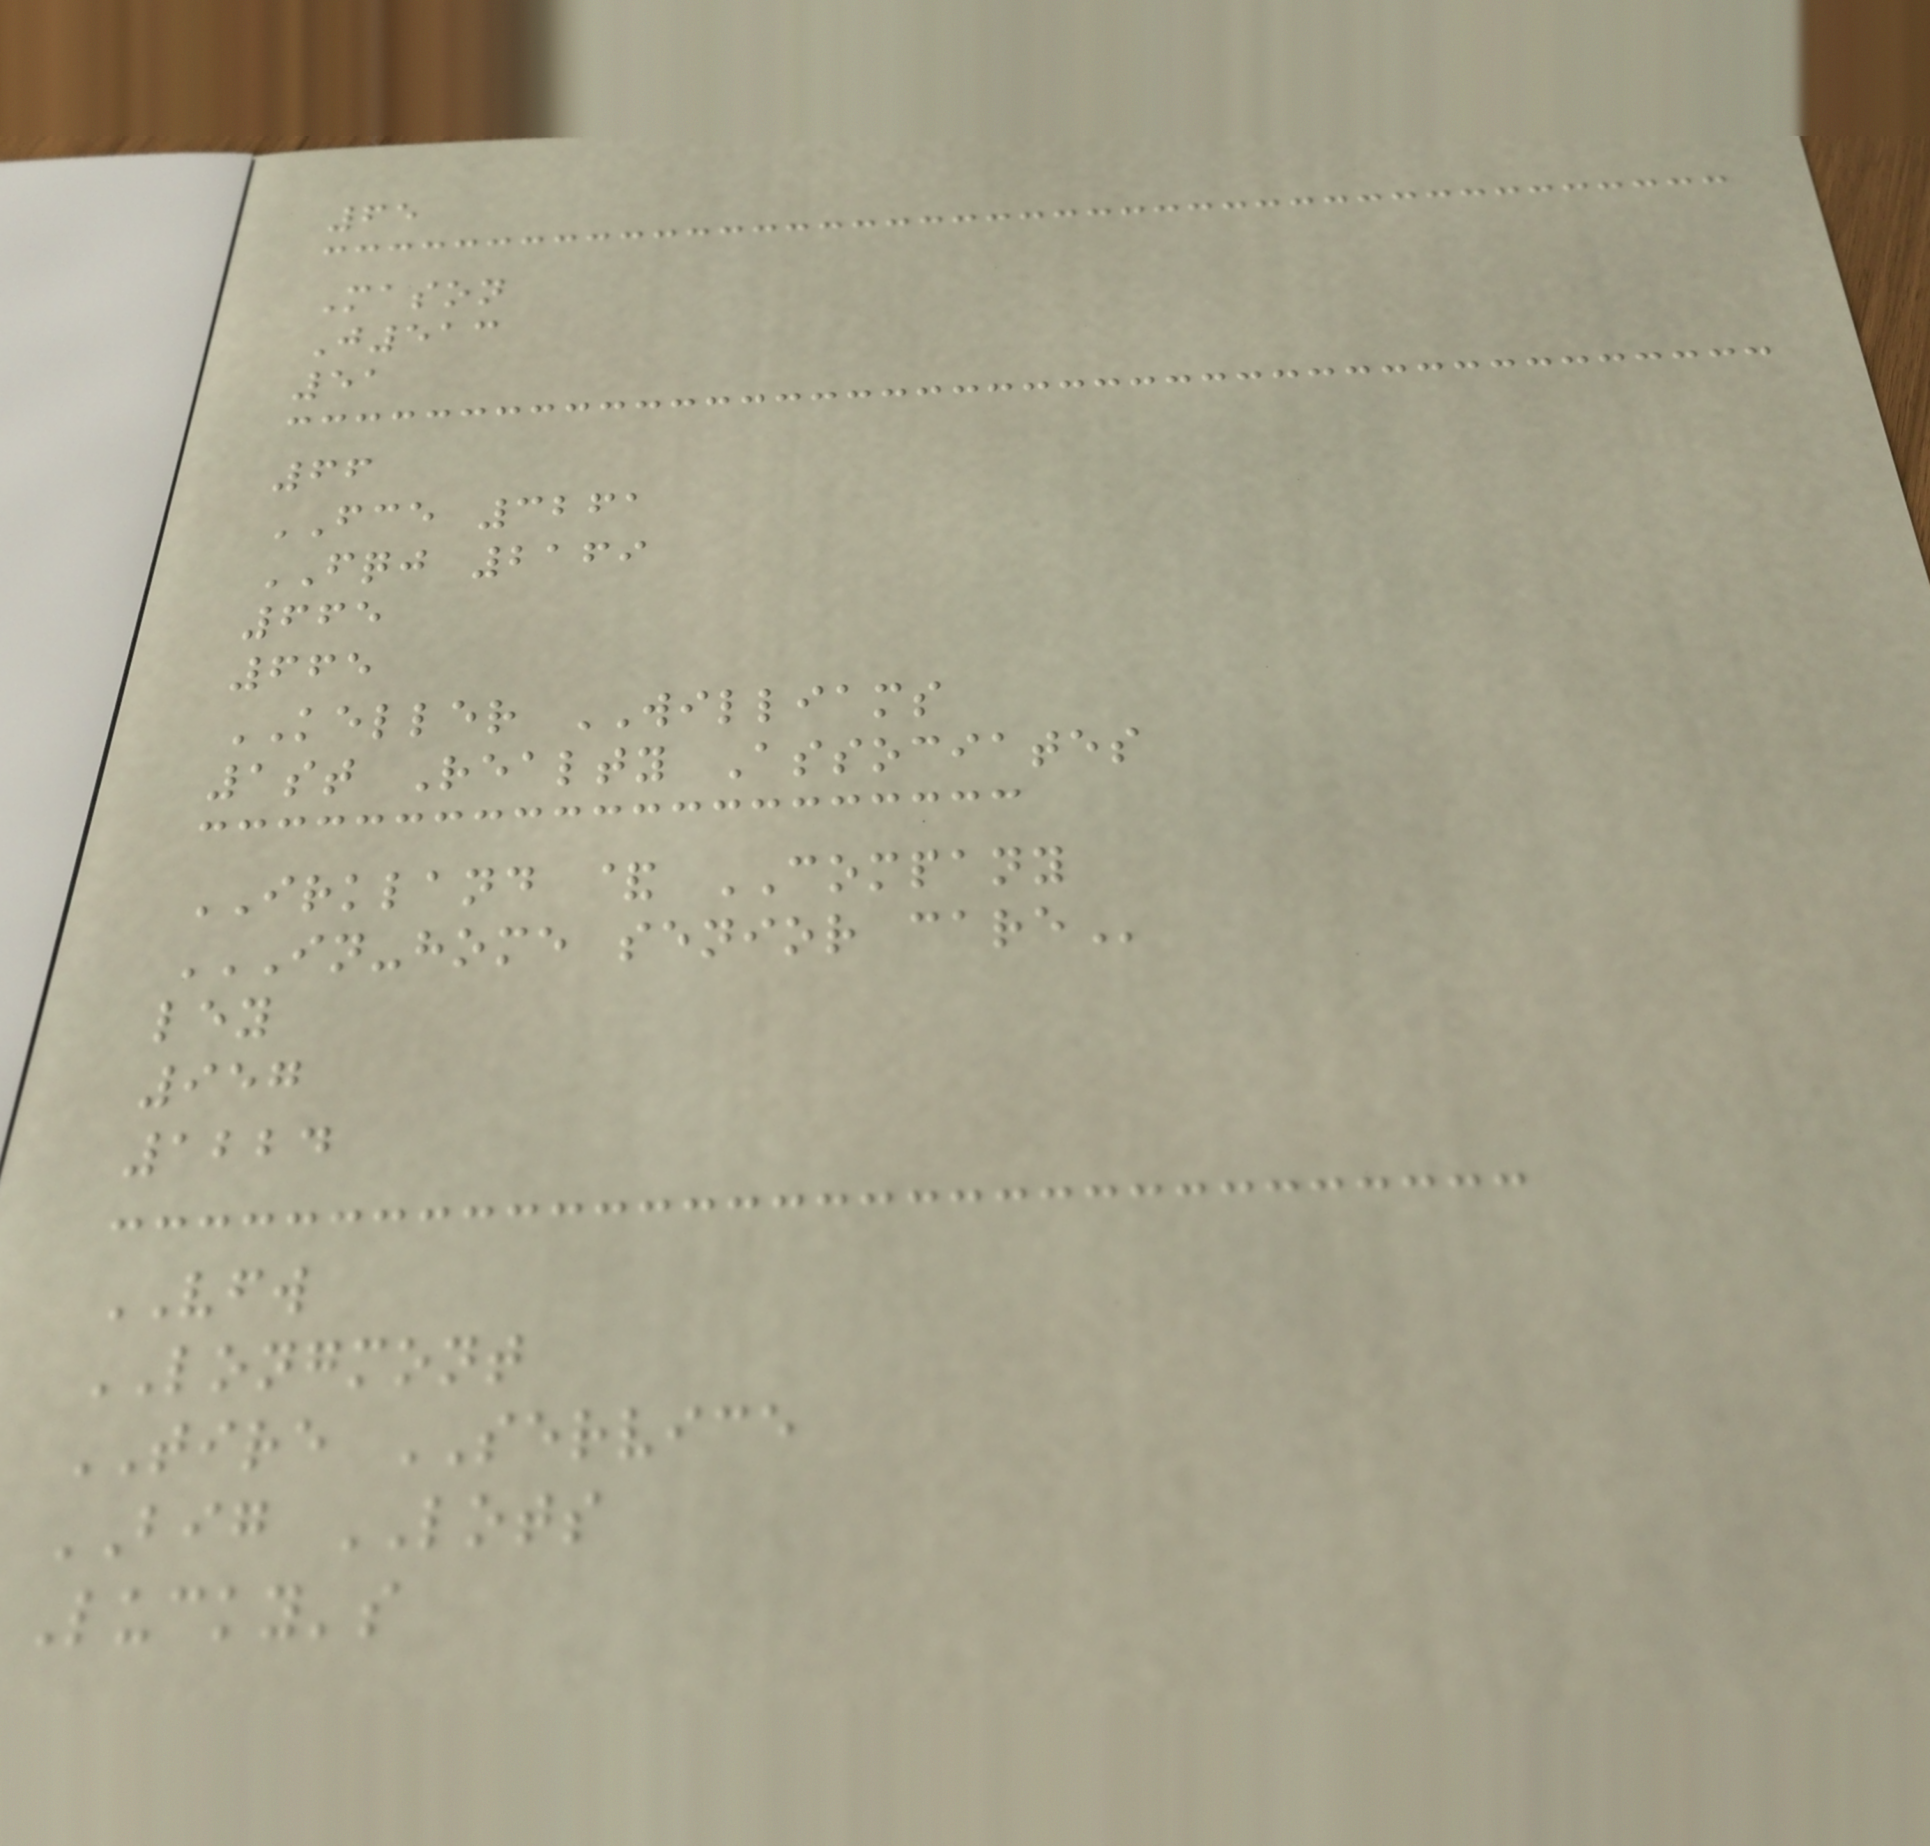65
Mason
J513
51
66
FCE 3261
FQJ 2169
665
665
KELLER WILLIAMS
1st Realty Associates
IRKLAND & COMPANY
IN-HOME SENIOR CARE
ley
957
1224
VFW
LONGMONT
TIRE SERVICE
BIG LOTS
Lucky's
